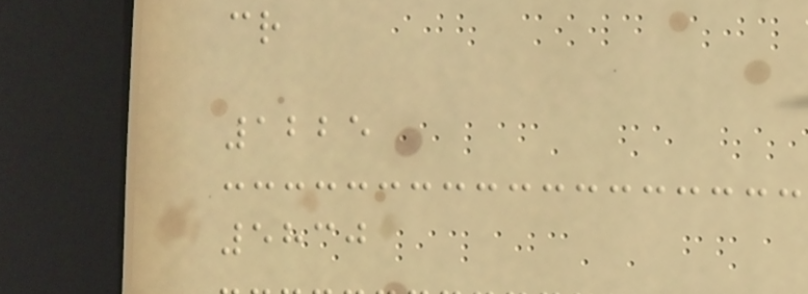cr
1225
5830
